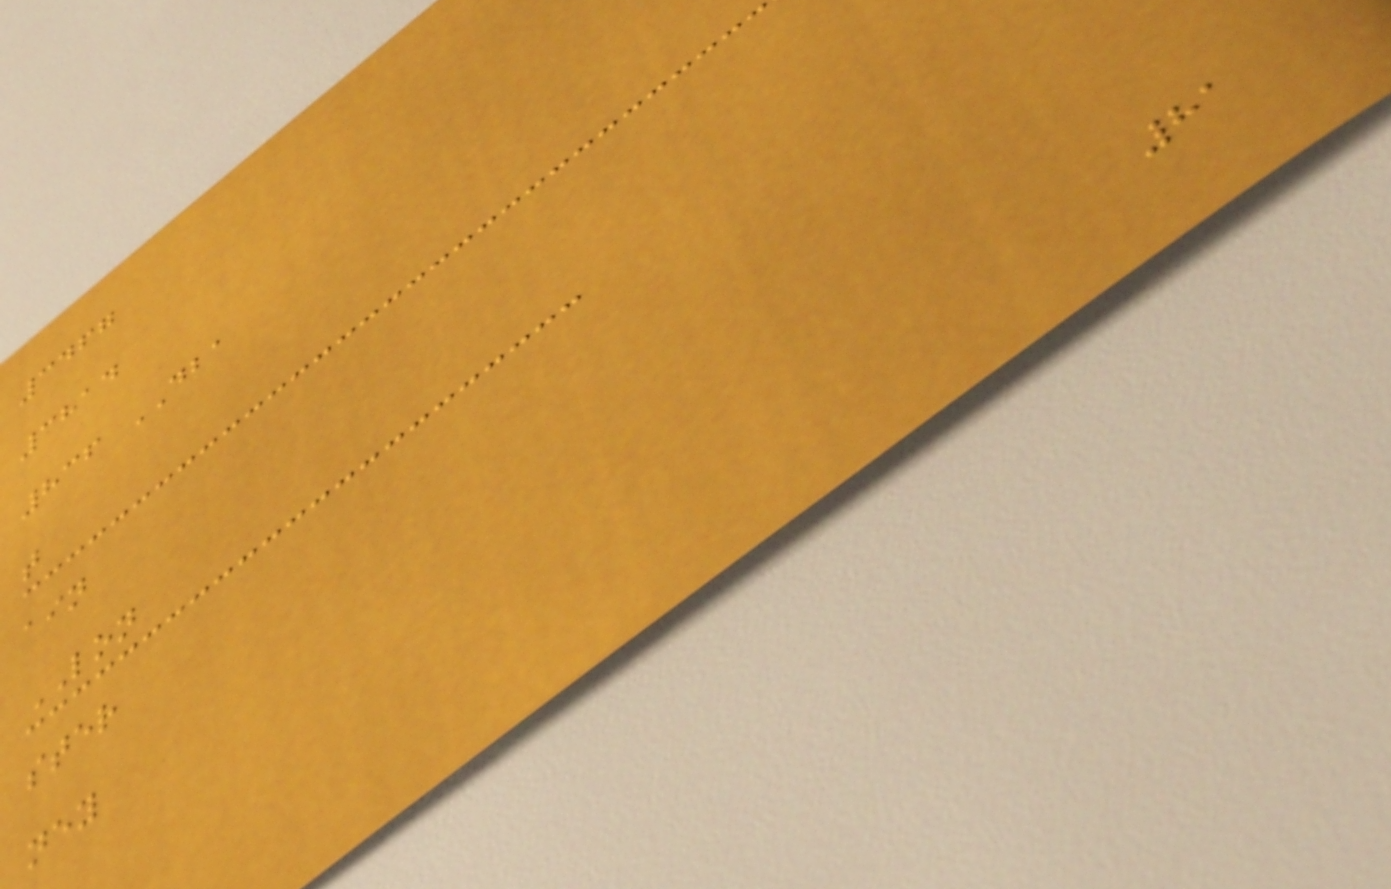3467
3814
836 DBA
t
ain
LON
ster
ney
81
